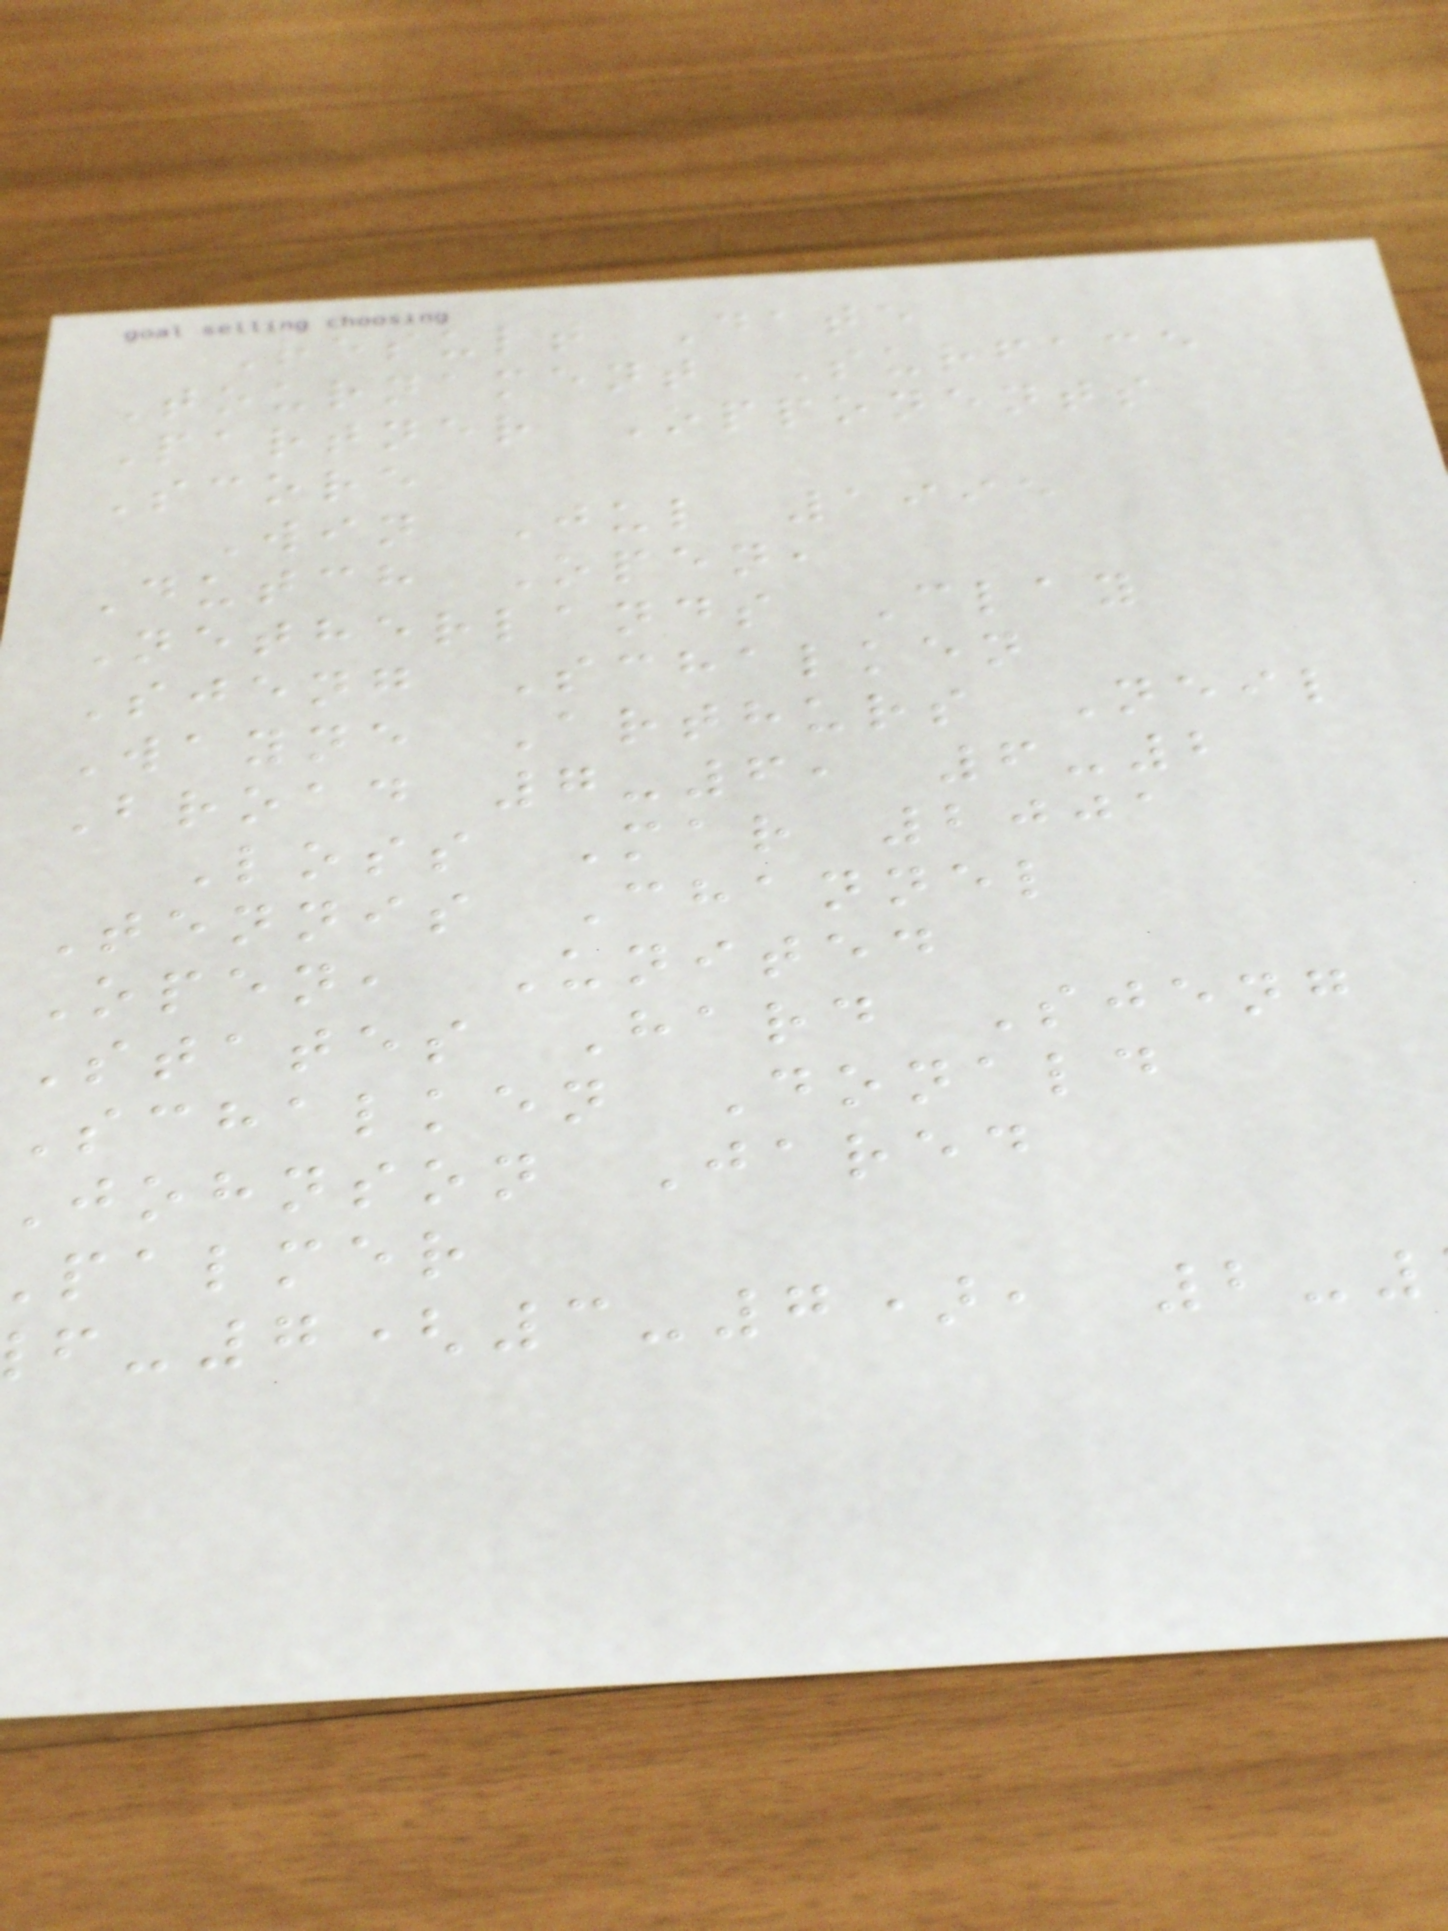Result Date
Tournament Surface
Partner Opponents
Score
Win Jul 1995
Dutch Open,
Netherlands Clay
Sjeng Schalken
Wayne Arthurs Neil
Broad 7-6, 6-2
Loss Mar 2001
Tennis Channel
Open, United
States Hard Sjeng
Schalken Donald
johnson Jared
palmer
-7(3-7), 2-
